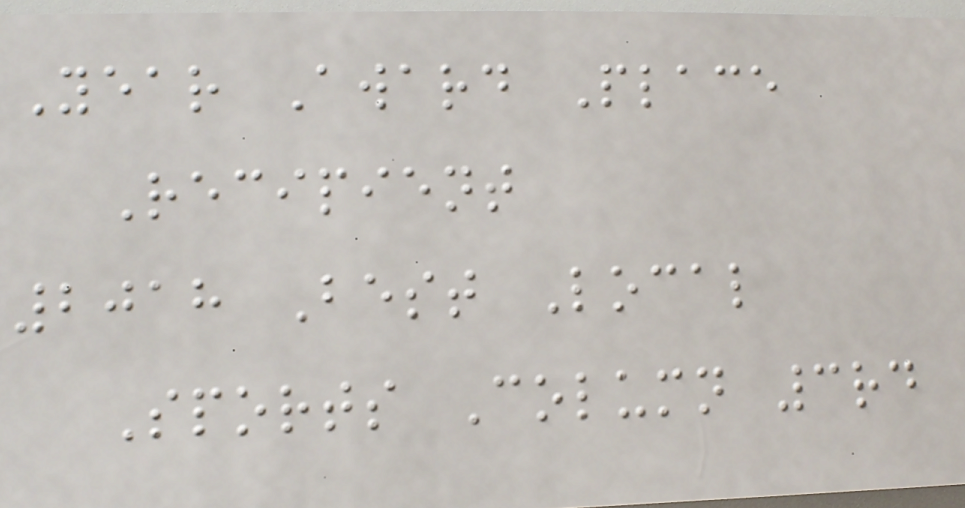Year Award Place
Recipient
2018 Best Local
Sports Column 3rd
